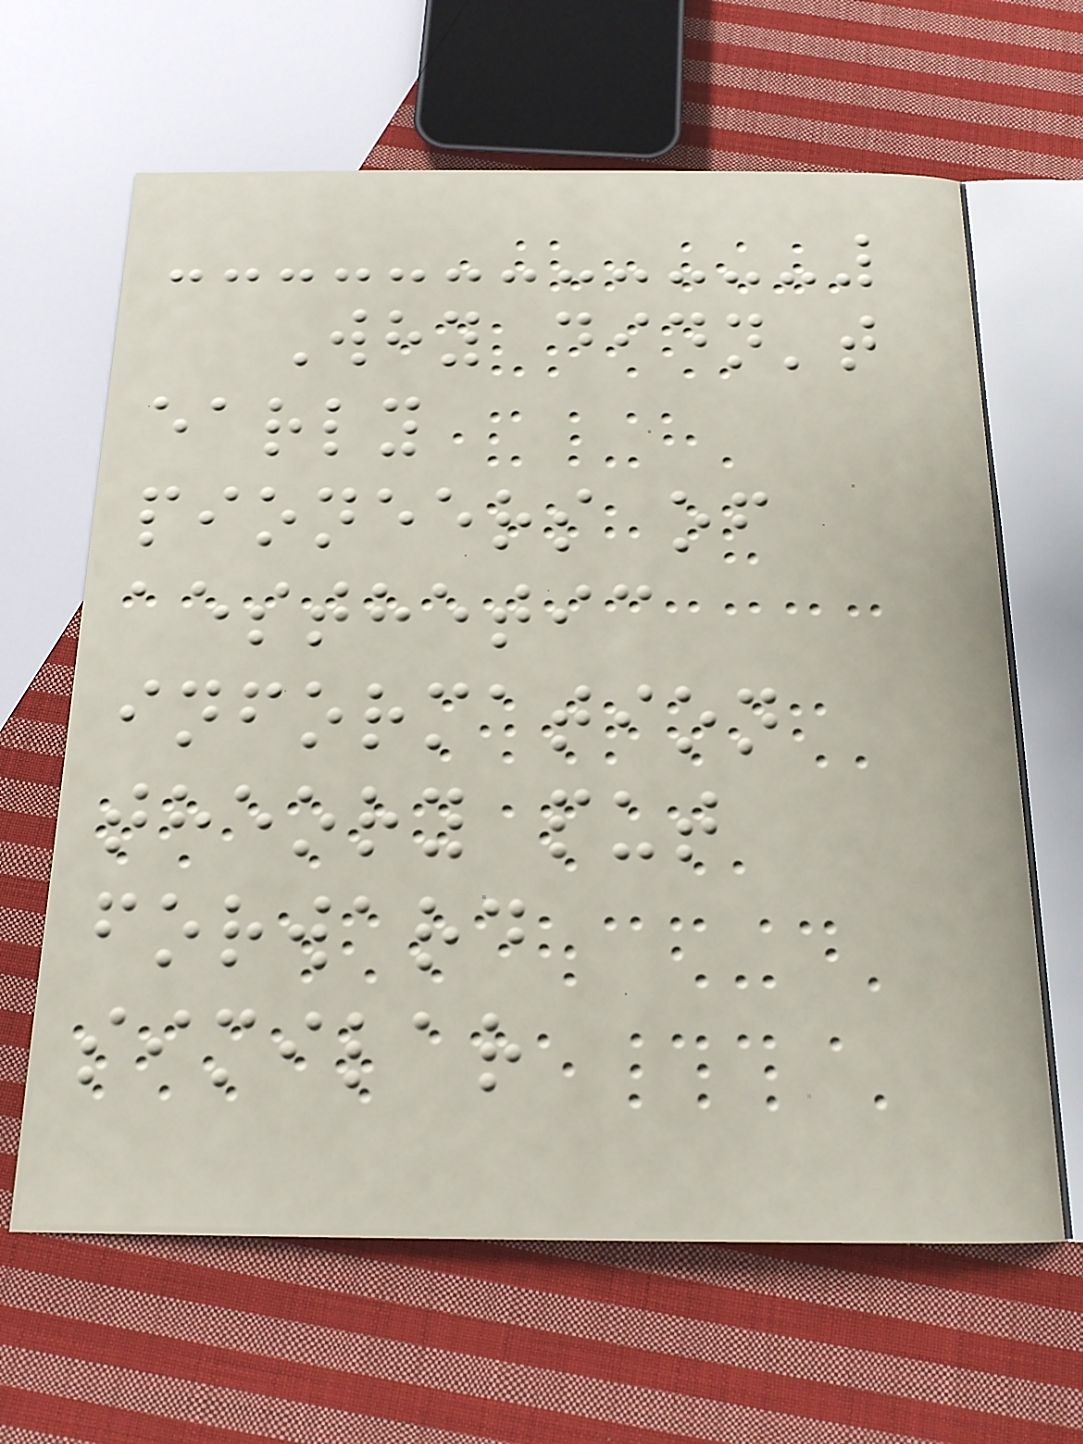Why didn't
early
pioneers of
aesthetic
information
theory put
forward
similar
